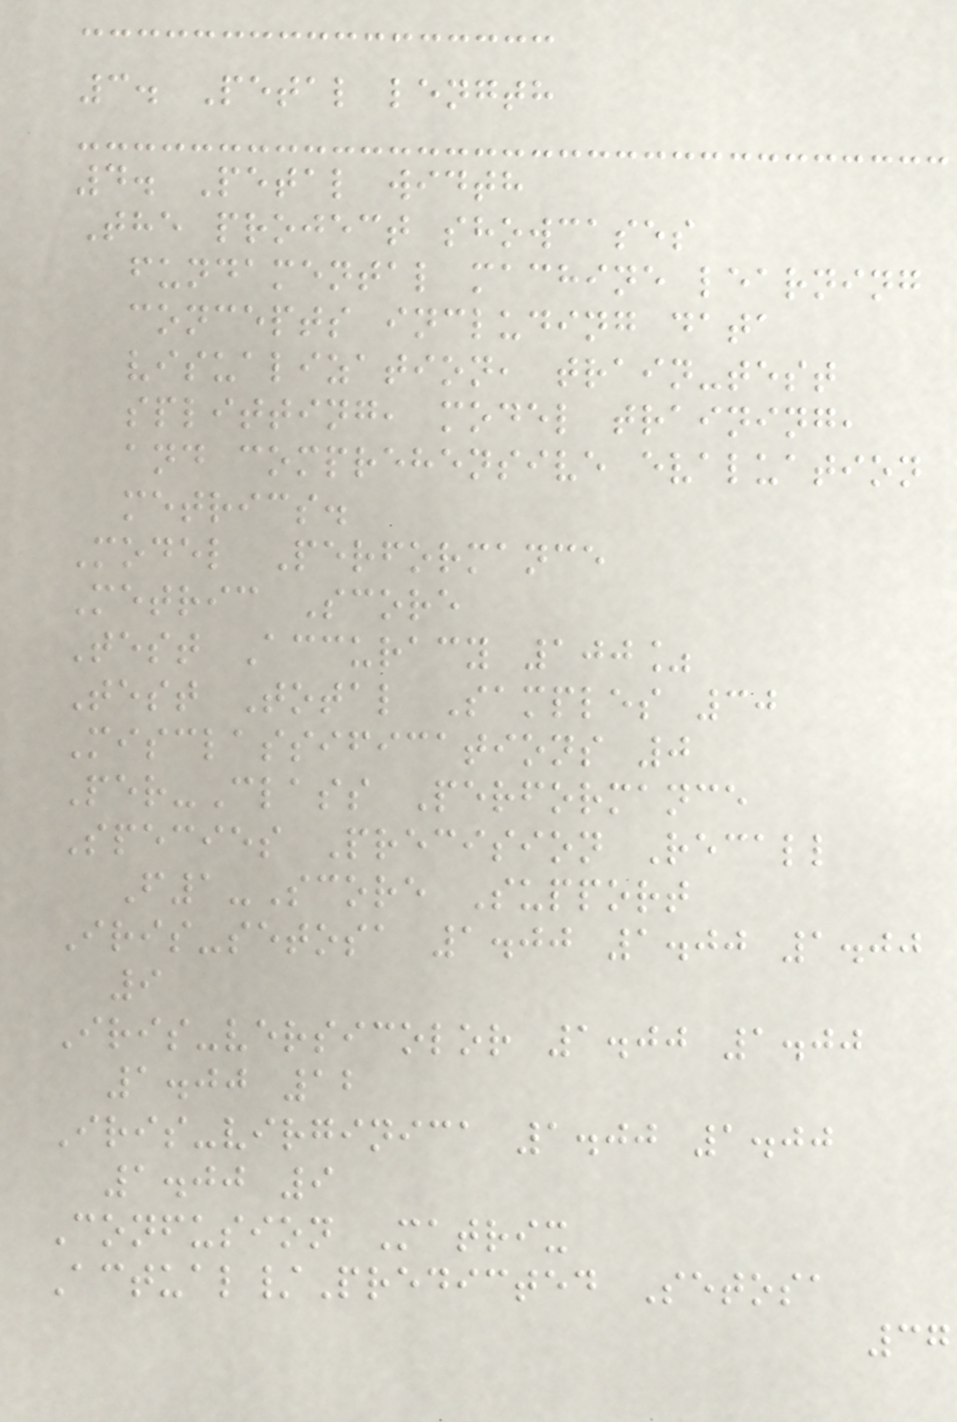3. Petal length
4. Petal width
The project showcases
fundamental machine learning
concepts including data
visualization, train-test
splitting, model training,
and comprehensive evaluation
metrics.
Model Performance
Metric Score
Test Accuracy 100%
Test Total Samples 30
Misclassifications 0
Per-Class Performance
Species Precision Recall
F1-Score Support
Iris-setosa 1.00 1.00 1.00
9
Iris-versicolor 1.00 1.00
1.00 12
Iris-virginica 1.00 1.00
1.00 9
Confusion Matrix
Actual/Predicted Setosa
37
